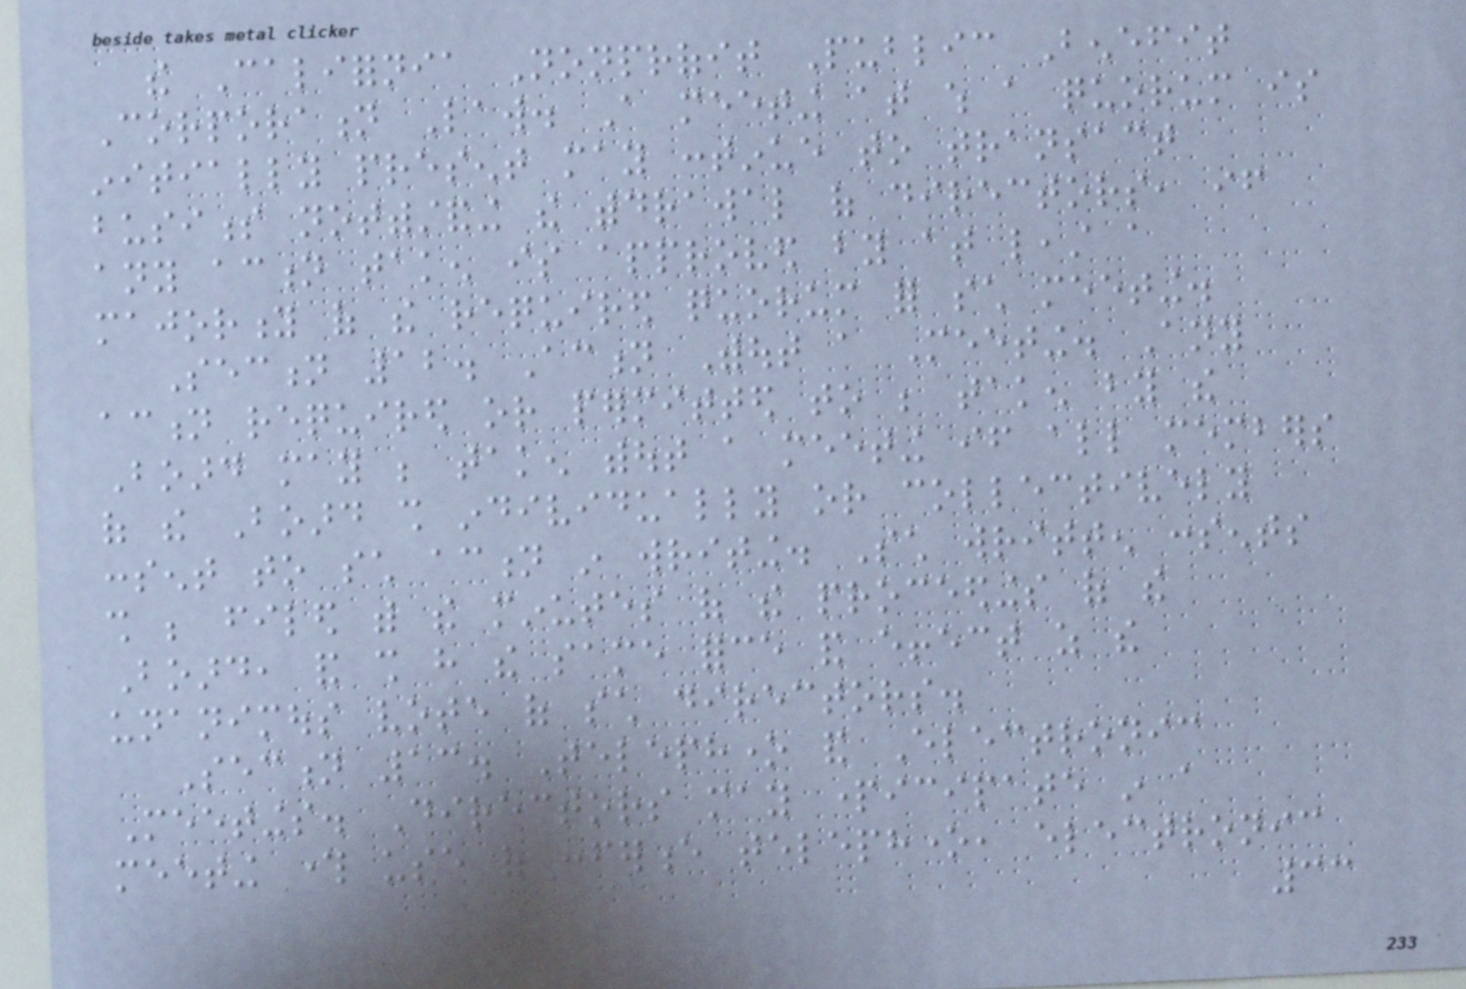the California Nonprofit Public Benefit
Corporation Law. A meeting at which a quorum is
initially present may continue to transact
business notwithstanding the withdrawal of directors, if
any action taken is approved by at least a
majority of the required quorum for such meeting.
Section 12. Action Without a Meeting. Any
action required or permitted to be taken by the
Board may be taken without a meeting if all members
of the Board shall individually or collectively
consent to such action in writing. Such written consents
shall be filed with the minutes of the proceedings of the
Board, and shall have the same force and effect as the
unanimous vote of such directors.
Section 13. Telephone and Electronic
Meetings. Directors may participate in a
meeting through use of conference telephone, electronic
33
